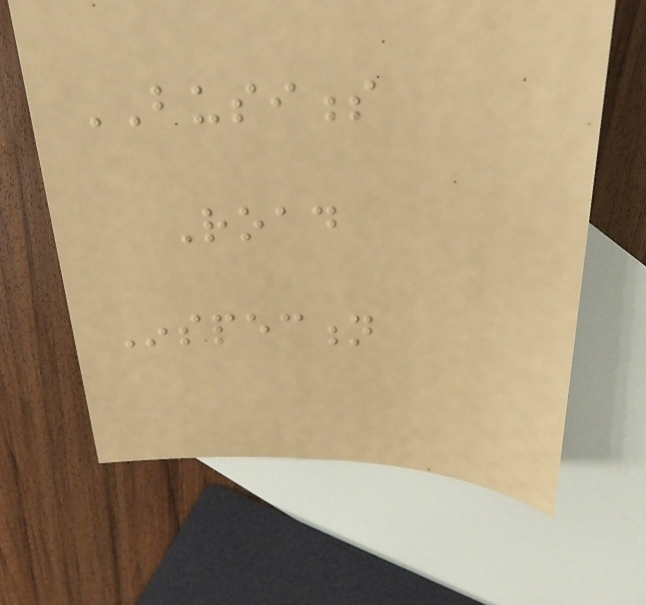BUSINESS
Road
Inspection
